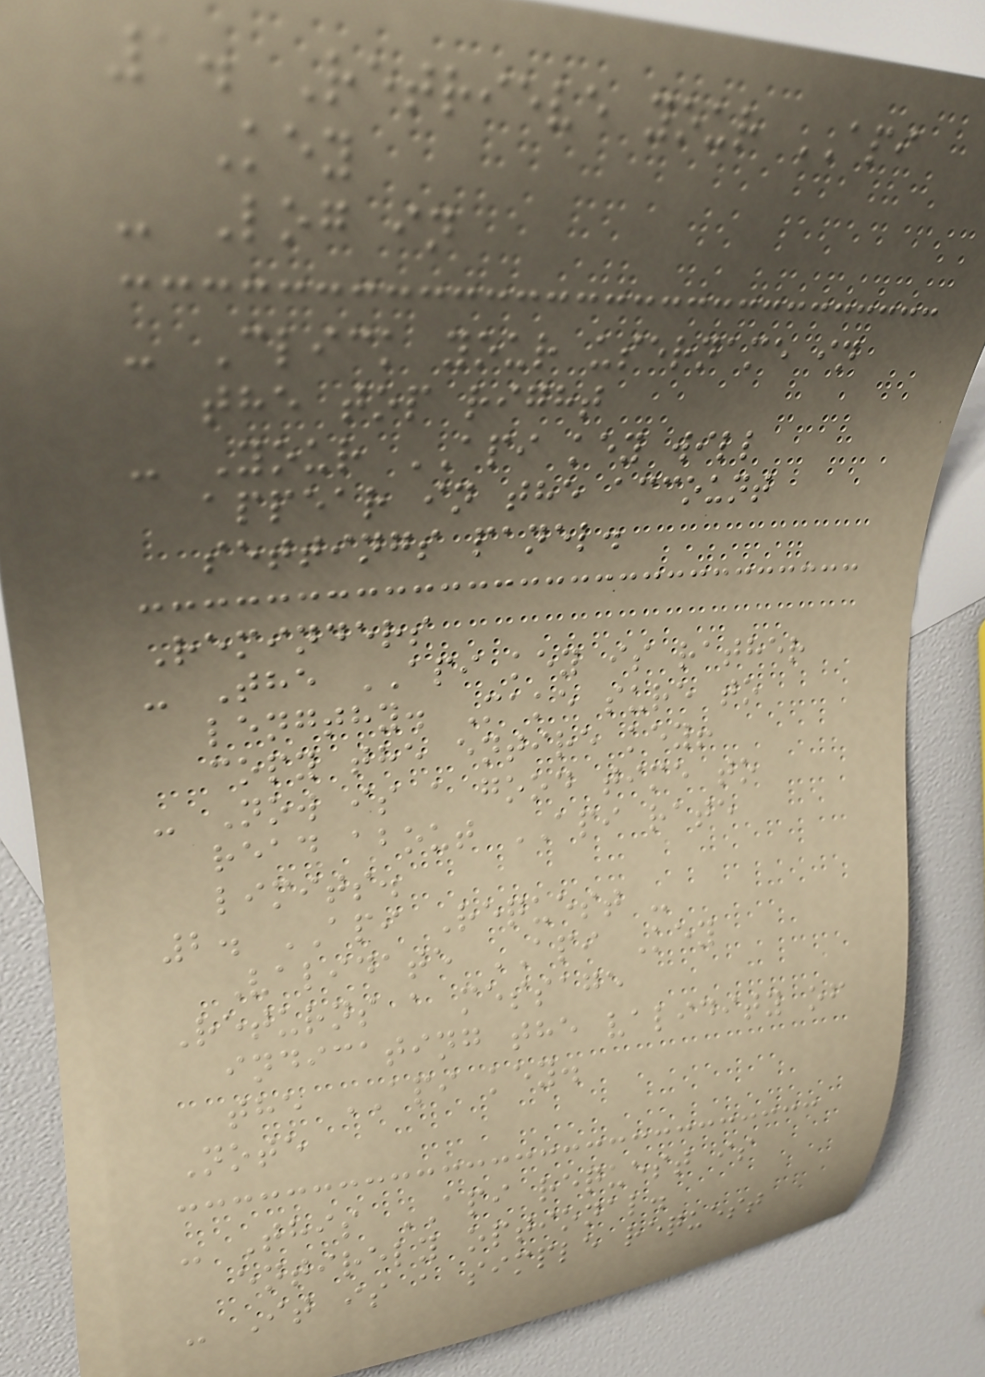1. Retrieve your API
Key
- Log in
- Click your username in
the top right
- Your API key will
appear in the account
settings panel.
Reminders
- The API key is rather
lengthy. Make sure to
copy the entire key!
- Now is a good time to
read about API rate
limits.
2. API Request -
Validate API Key
Returns a message
indicating the validity of
the API key.
Note
- This API request is
entirely optional.
- It is a simple request
